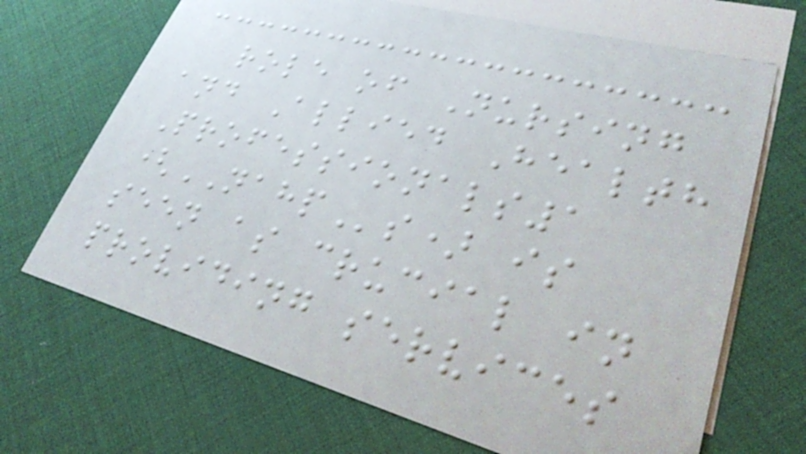role of Nursing
and Allied Health
Professionals1
(NAHPs) is
seen as crucial in
providing services
